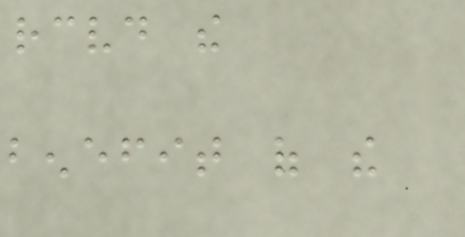received the
benefit of the
